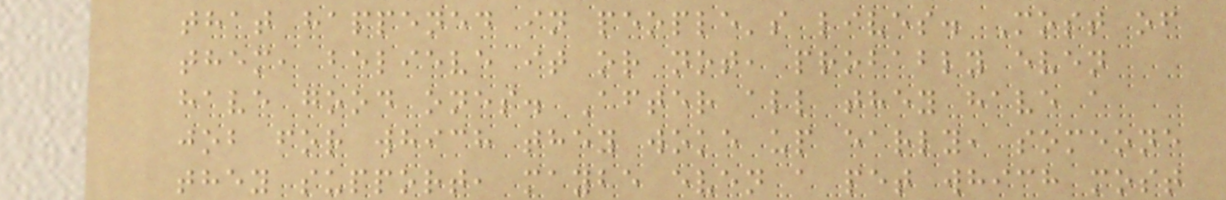that happened in people's lives. Most of
them, believe it or not, probably even
have good ones. After all they have a
job for which they woke up early, someone
they support, maybe even a pet which most
